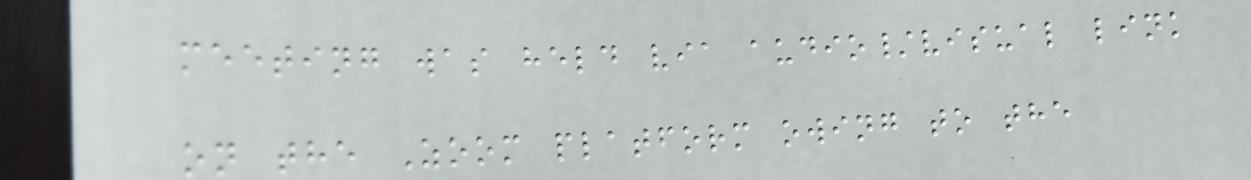meeting was held via audio/visual link
on the Zoom platform owing to the
